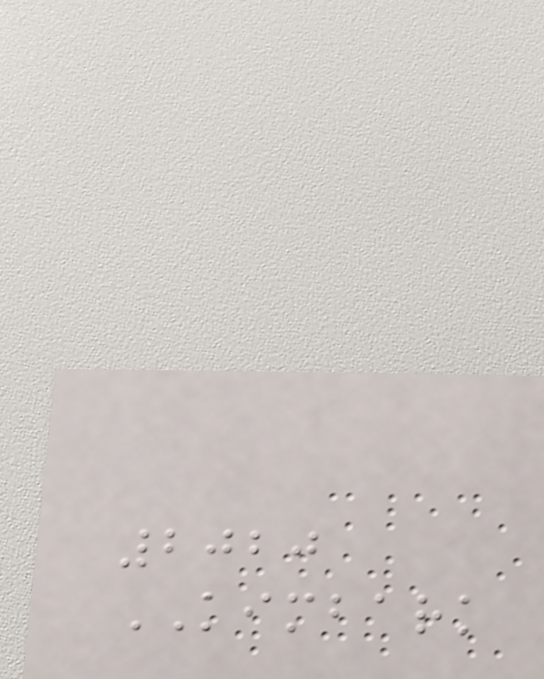2020
KIMBARK
